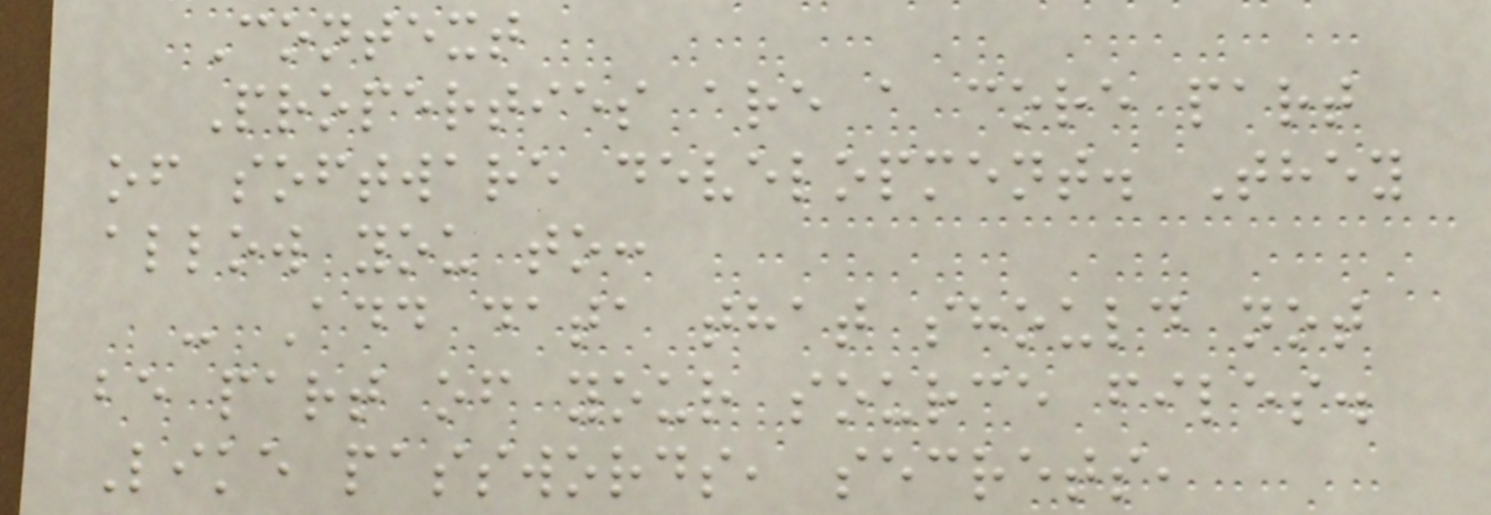Context
Properties are a core part
of software development. They
allow you to:
- Add data that should not
be part of your source files.
Like passwords, secrets,
